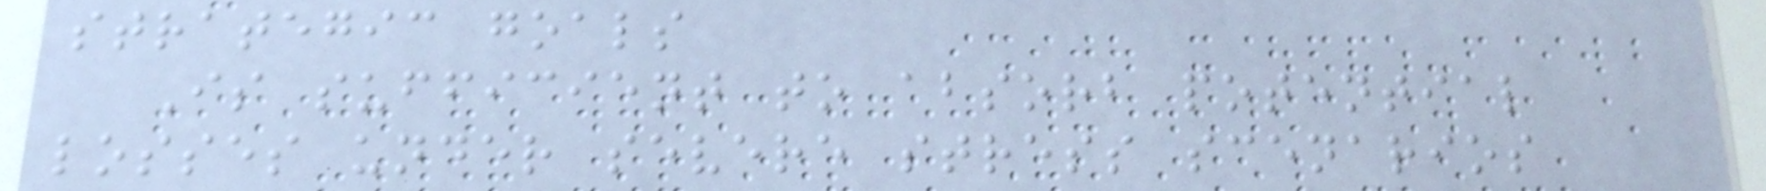strategic goals
Is sufficient to absorb potential
losses under severe stress scenarios
